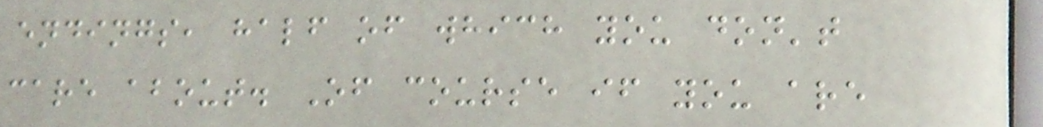endings, half of which you don't
care about. Of course if you are
